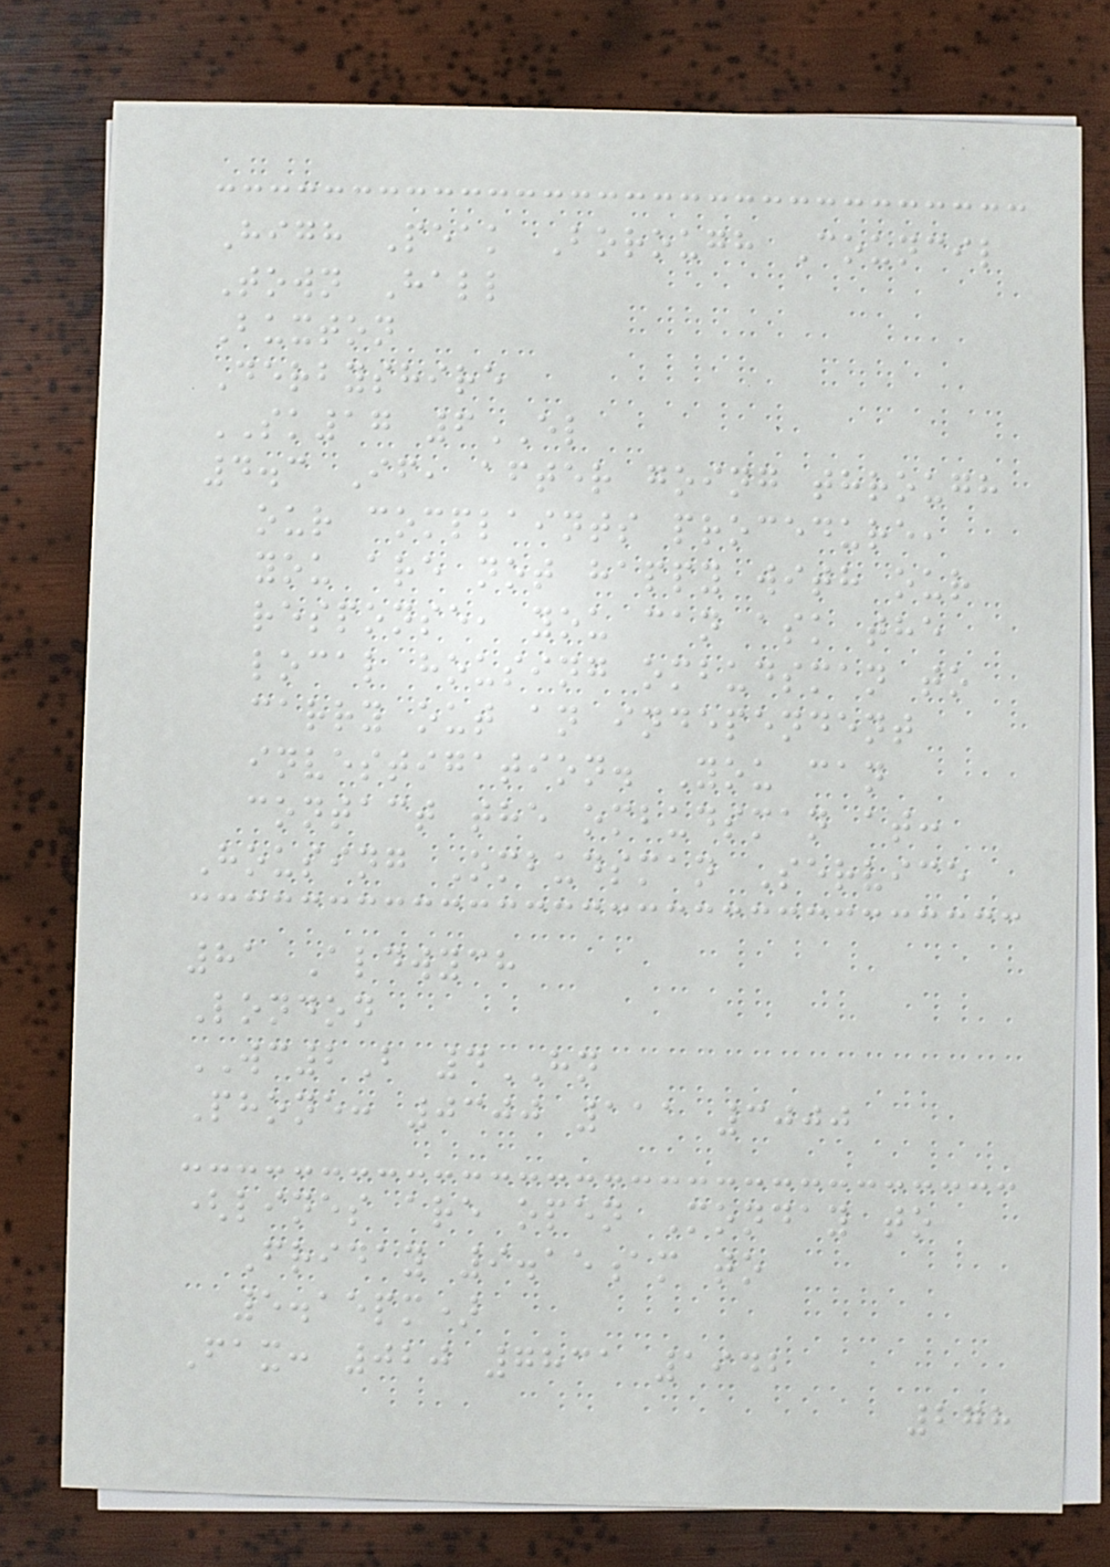High Peak Borough Council
Town Hall
Buxton
Derbyshire
SK17 6EL
4.3 If, after going through
our complaints procedure,
you are not happy with our
response, you can ask the
local housing ombudsman to
carry out an independent
investigation. You can
contact the ombudsman at:
Housing Ombudsman Service
81 Aldwych
London
WC2B 4HN
Phone: 0300 111 3000
(lines are open Monday to
Friday 9.15am to
5.15pm)
Fax: 020 7831 1942
278
